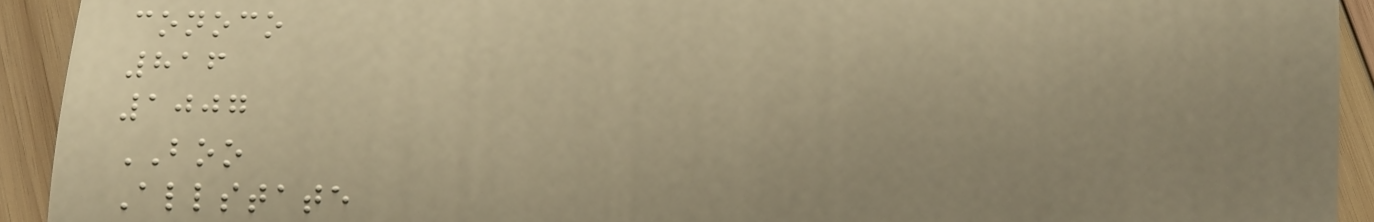conoco
816
1007
BOO
Allstate
